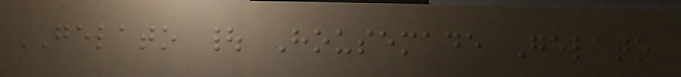GELATO | Housemade Gelato
